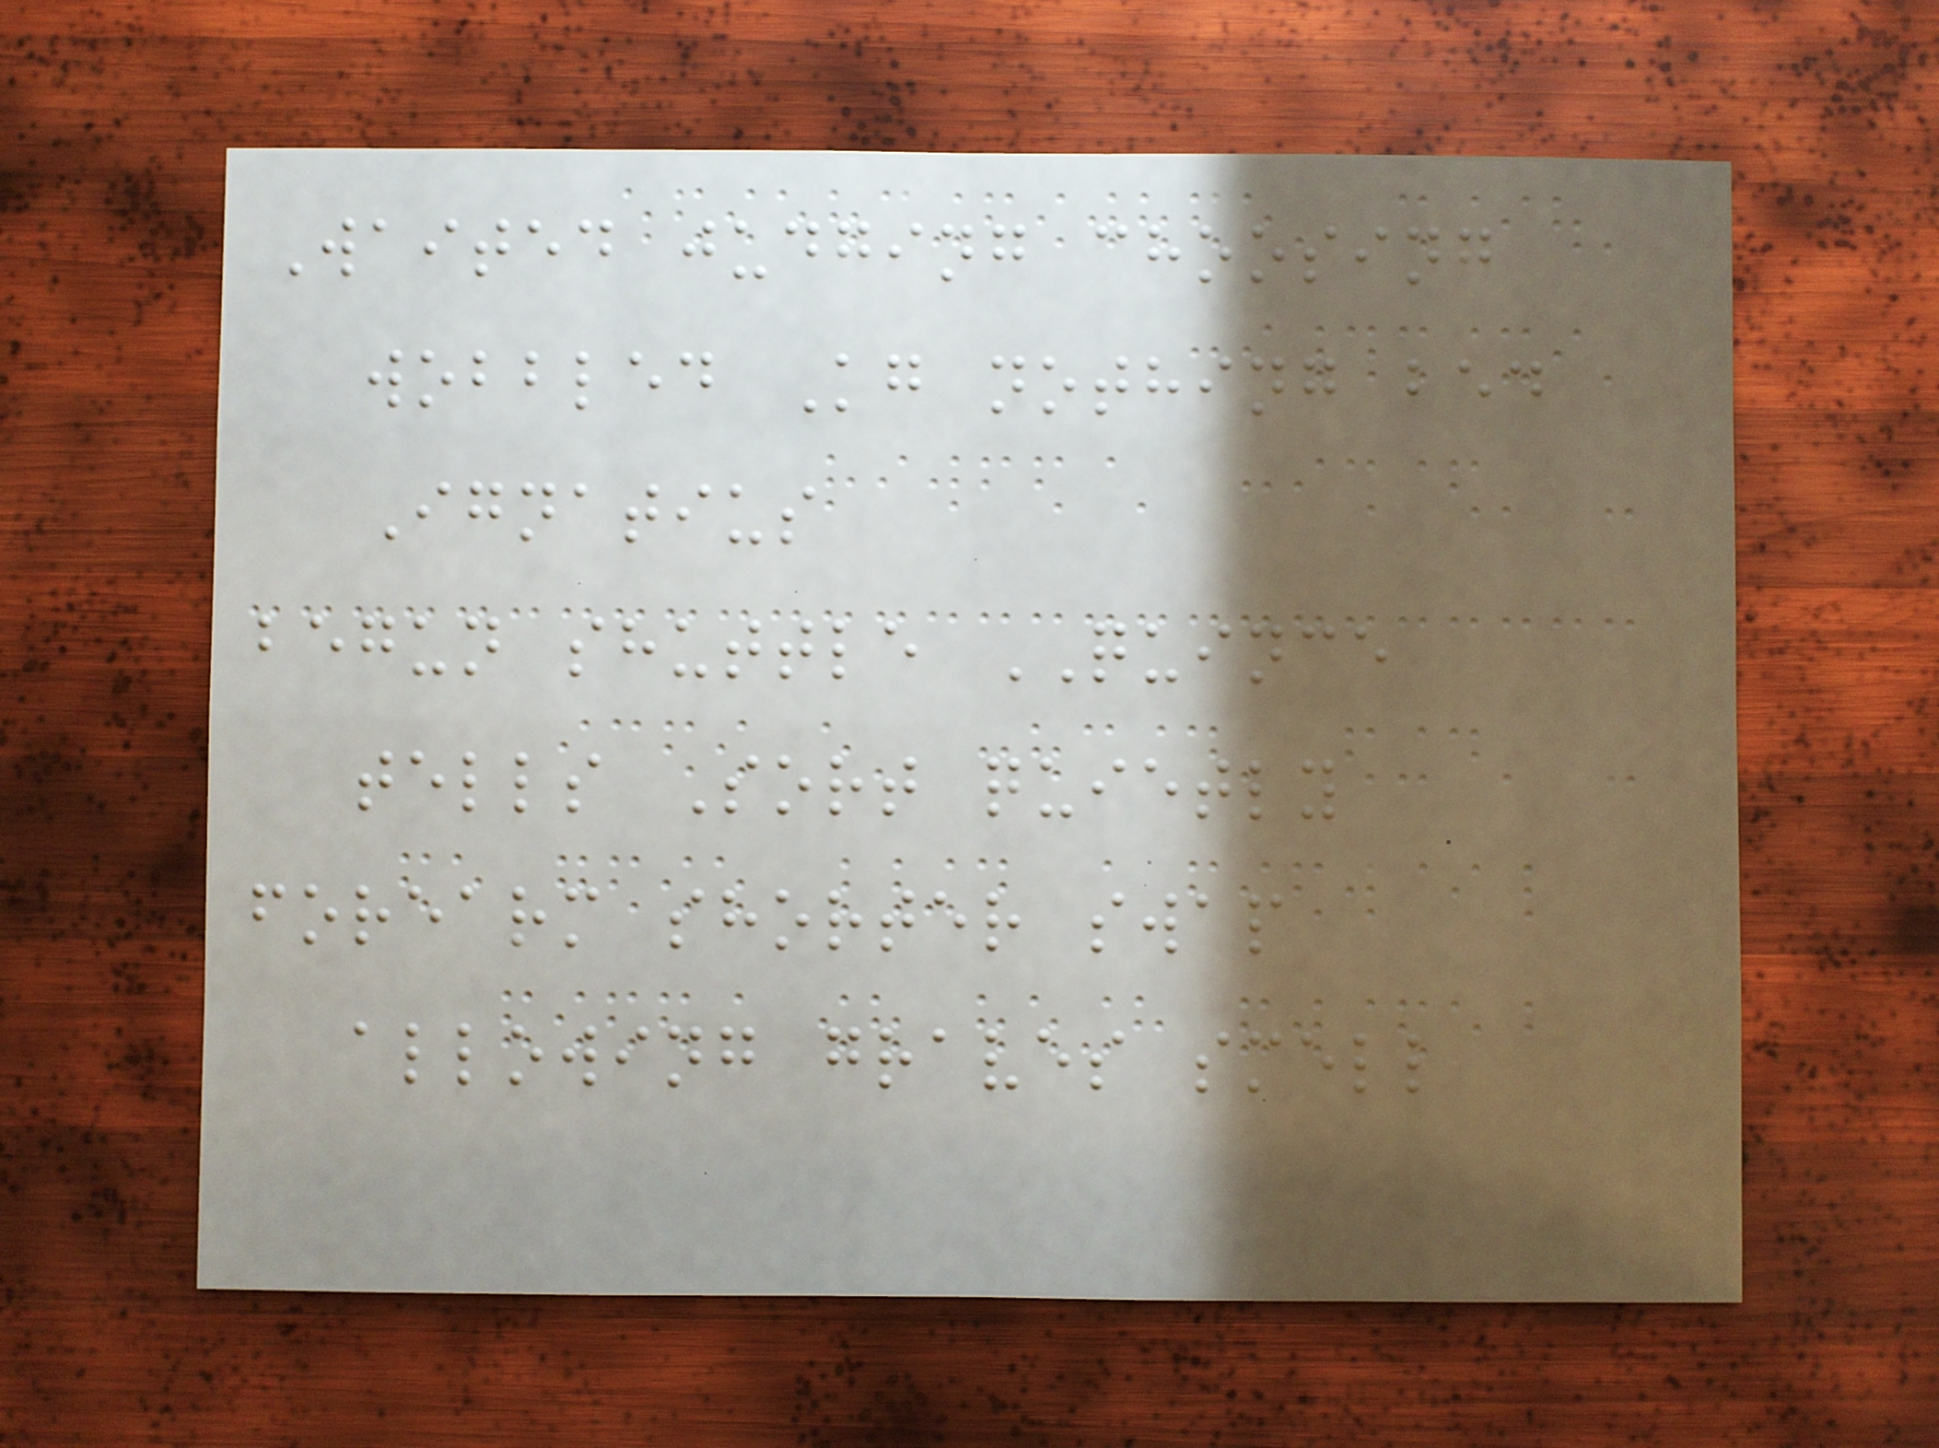Waited judging choosing
wobbled Kg nothing bed
Ignatius
begun shuttle QUINCE
tells Sort quietly
forearm shorter swap
allowing graves smell
